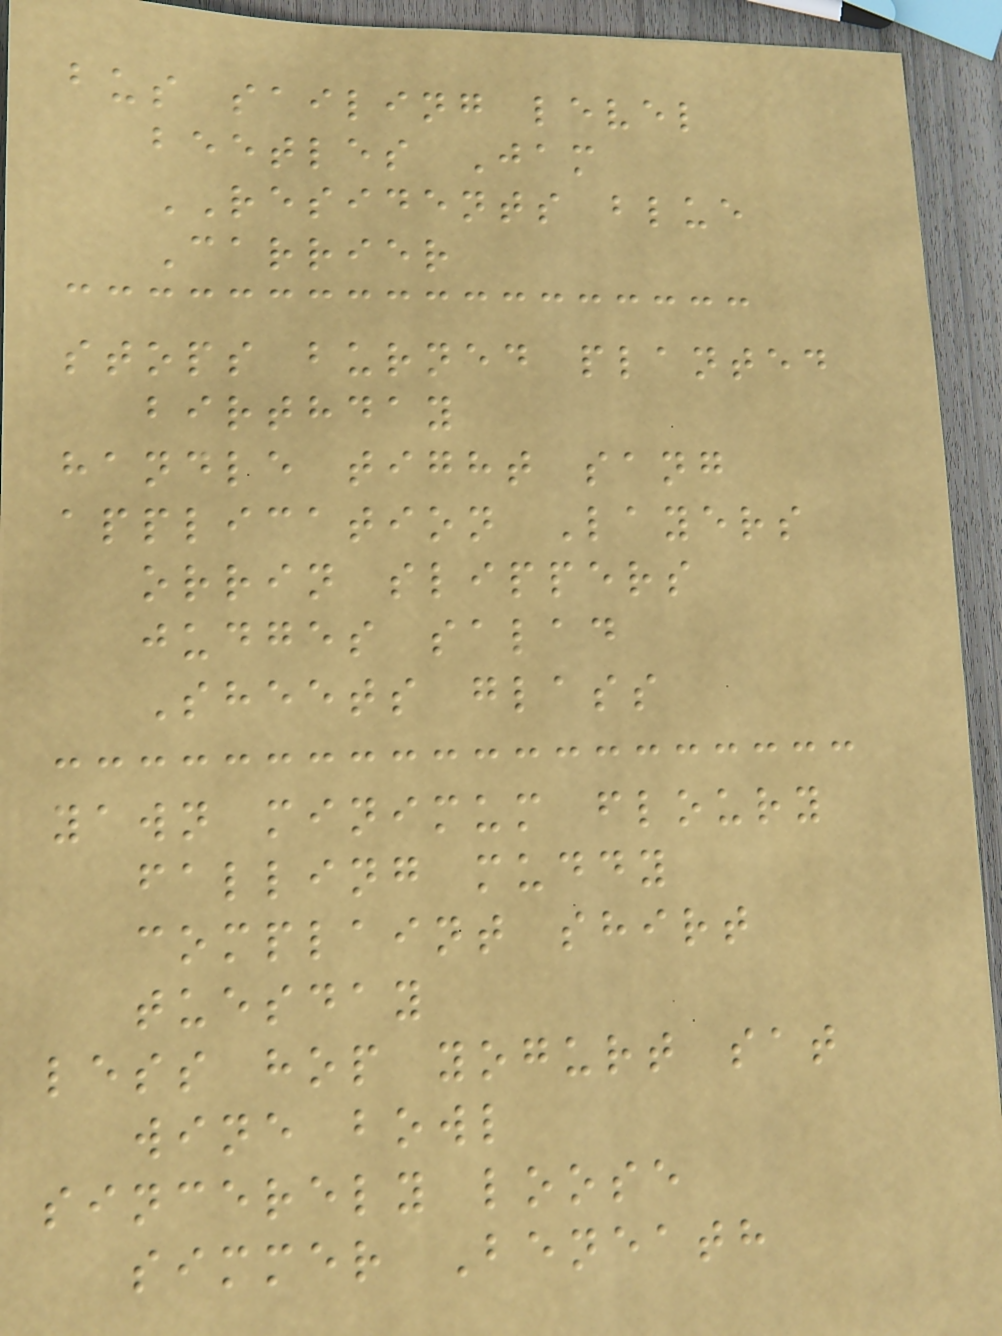bus sailing level
beetles Jam
RESIDENTS blue
Carrier
stops burned planted
birthday
handle tight sang
application Layers
orrin slippers
judges salad
Sheets glass
yawn minimum floury
falling muddy
complaint shirt
tuesday
less hop yogurt sat
wine bowl
sincerely loose
simmer Beneath
